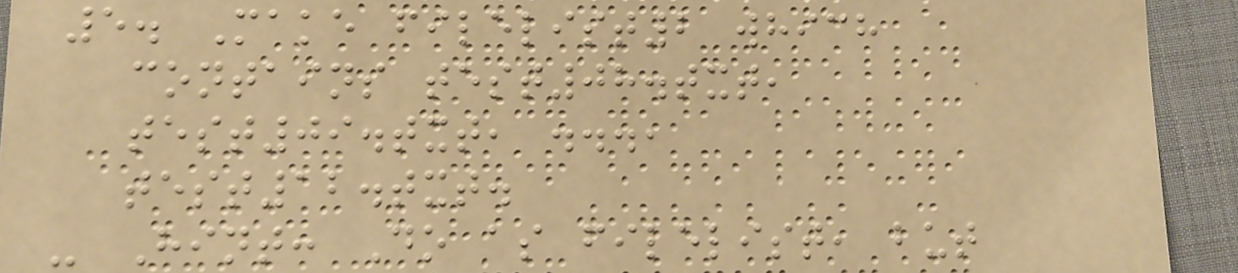5. Make filelist2 which
contains test08.txt,
test09.txt, ...,
test12.txt.
- Hint: Do as filelist, but
